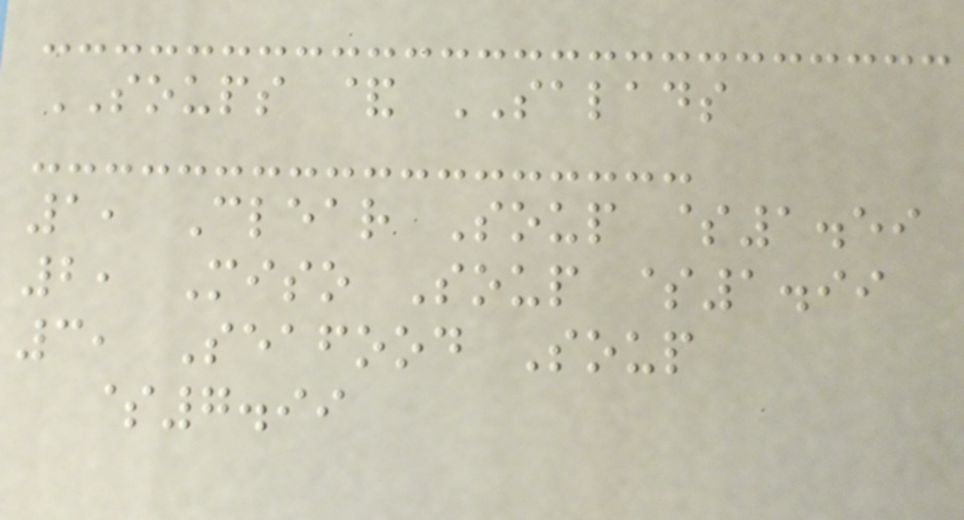SOUPS & SALADS
1, Clear Soup $1.59
2, Miso Soup $1.99
3, Seafood Soup
$7.99
